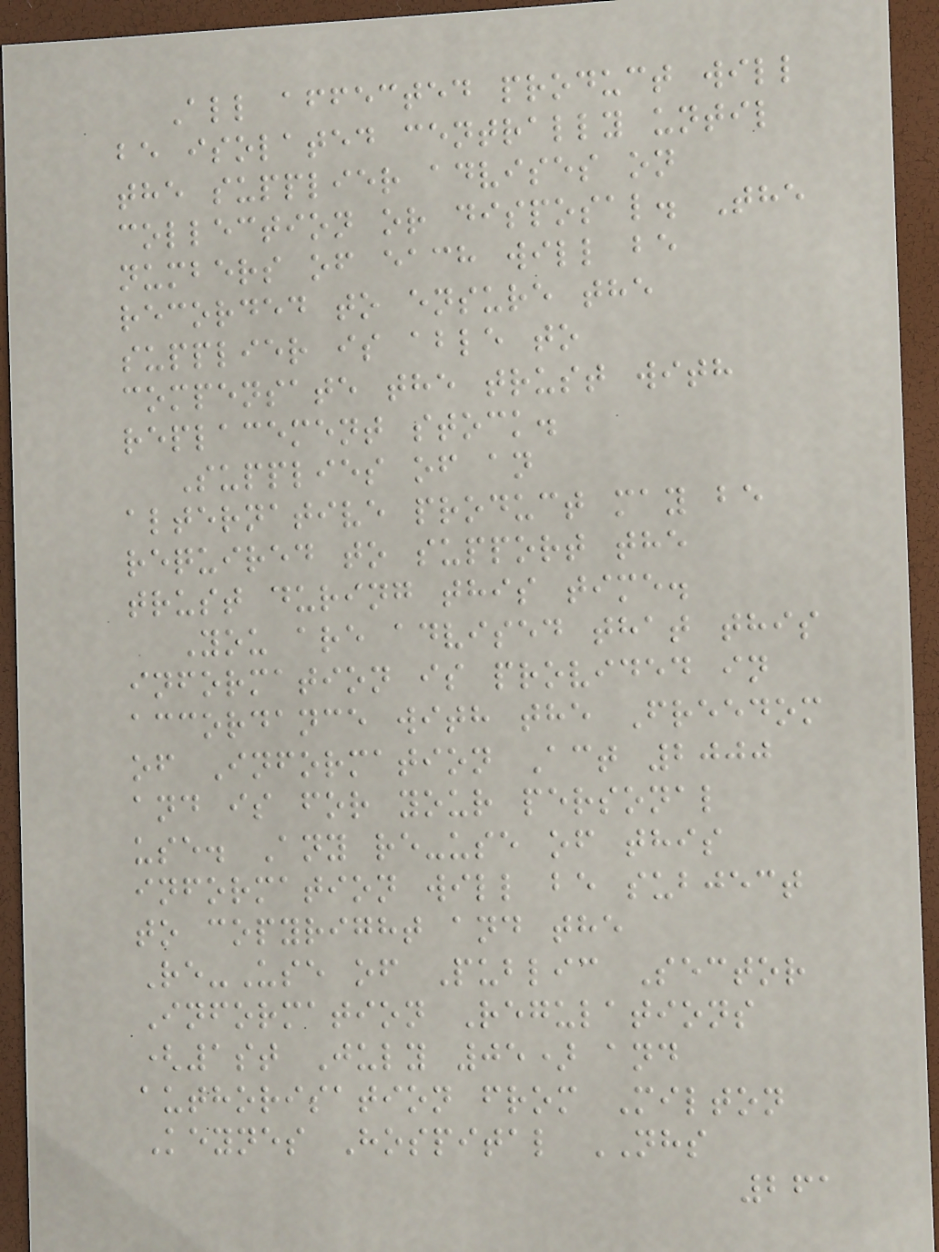All affected product will
be isolated centrally until
the supplier advises on
collection or disposal. The
numbers of each will be
recorded to ensure the
supplier is able to
compensate the trust with
replacement stock.
Supplies of an
alternative product may be
required to support the
trust during this time.
You are advised that this
information is provided in
accordance with the Freedom
of Information Act 2000
and is for your personal
use. Any re-use of this
information will be subject
to copyright and the
Re-Use of Public Sector
Information Regulations
(1st July 05) and
authorisation from Milton
Keynes Hospital NHS
261
